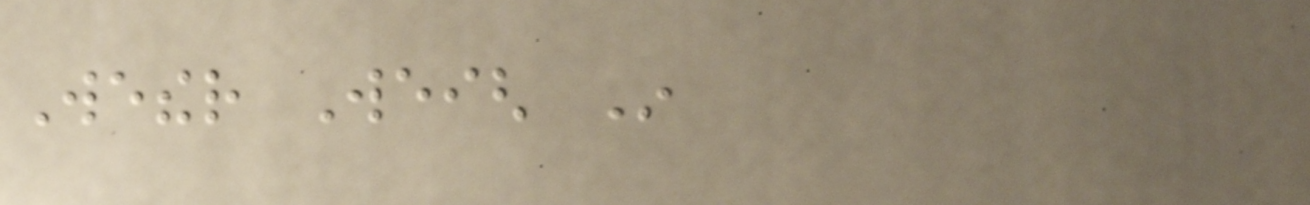Wether Weigh In
